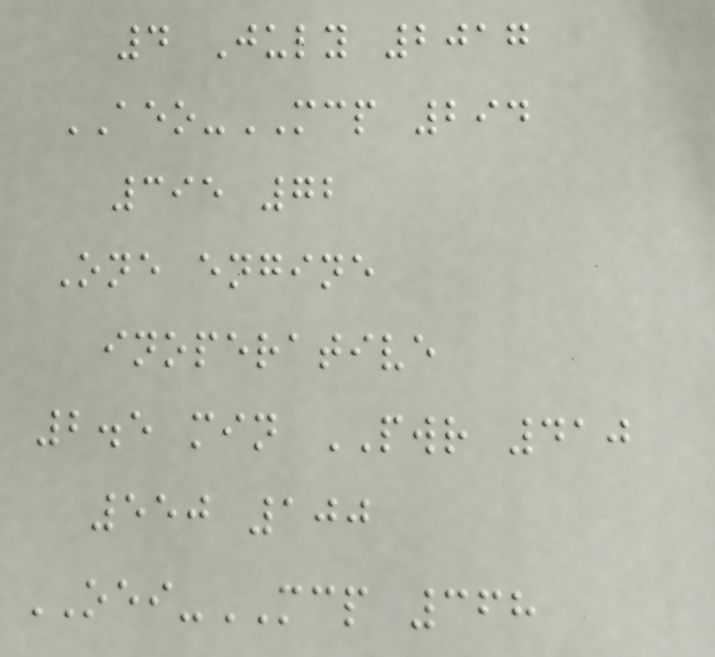4 July 2017
AEO-MCP 294
395 72
One engine
inoperative
2.5 min PWR 410
550 100
OEI-MCP 368
